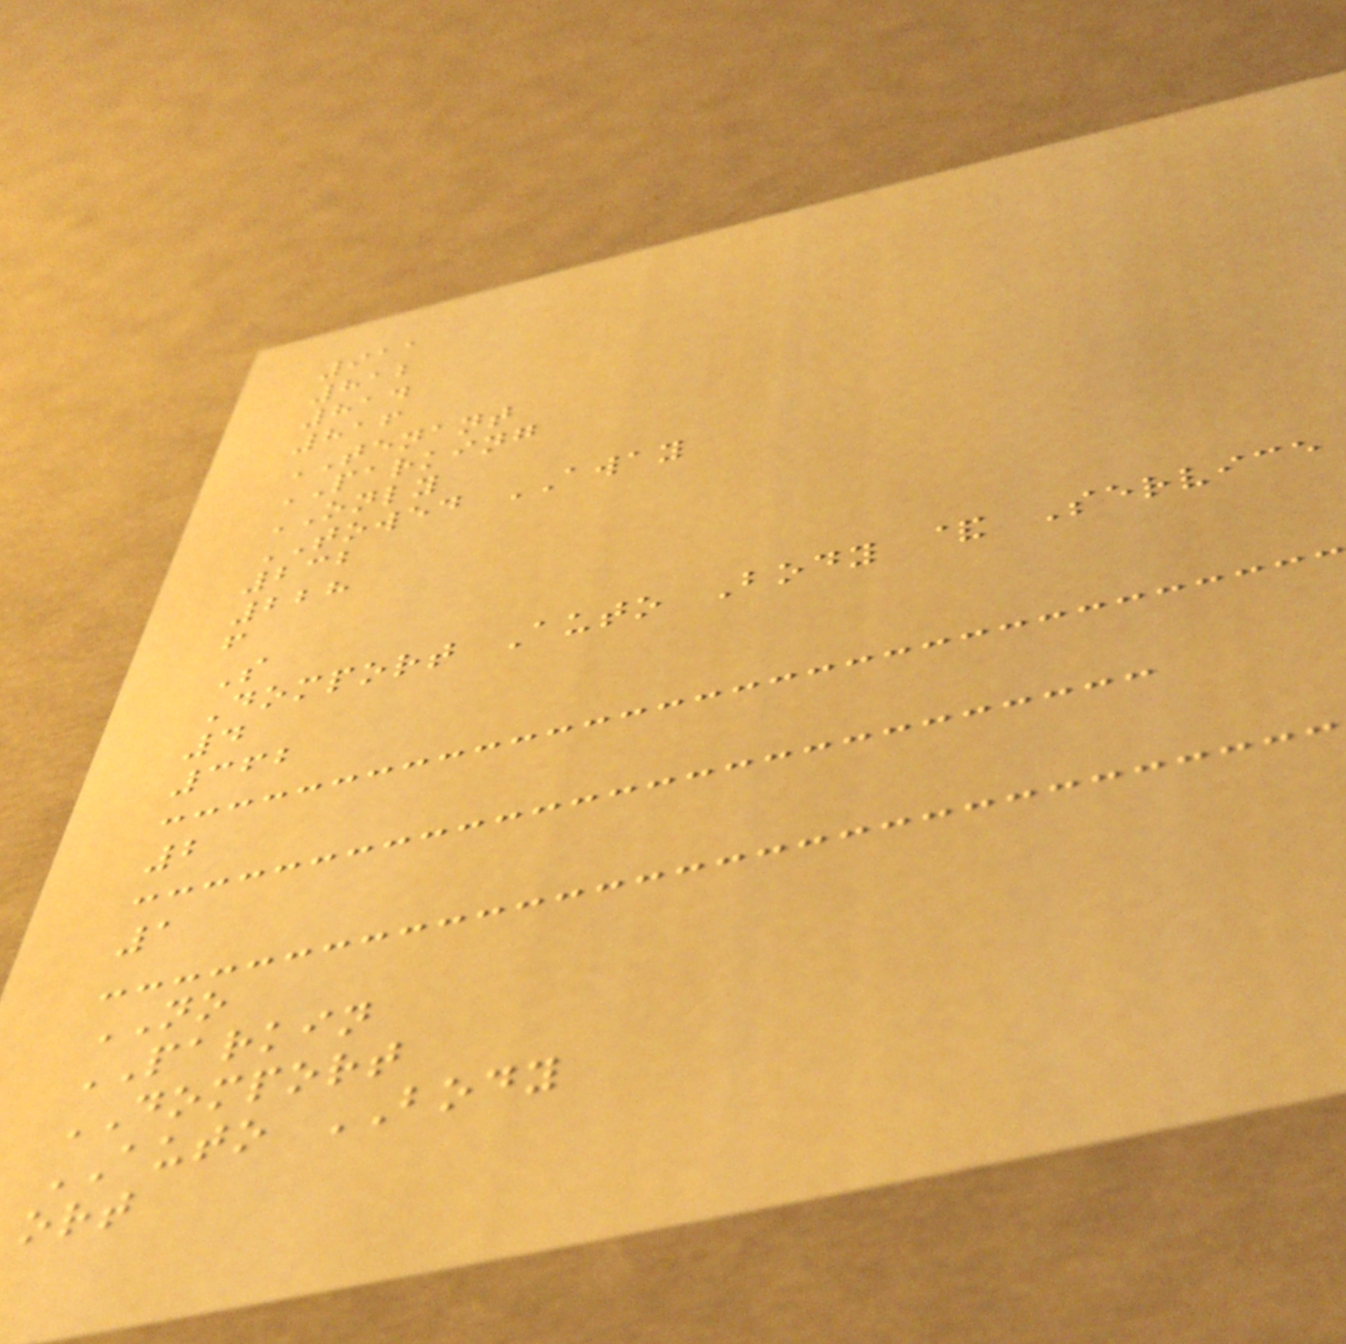911
812
814
816
TENANT
PARKING
ONLY
TOWED AWAY
232
228
f
S
Domport Auto Body & Service
4
362
2
1
NO
PARKIN
DOMPORT
AUTO BODY
ort
